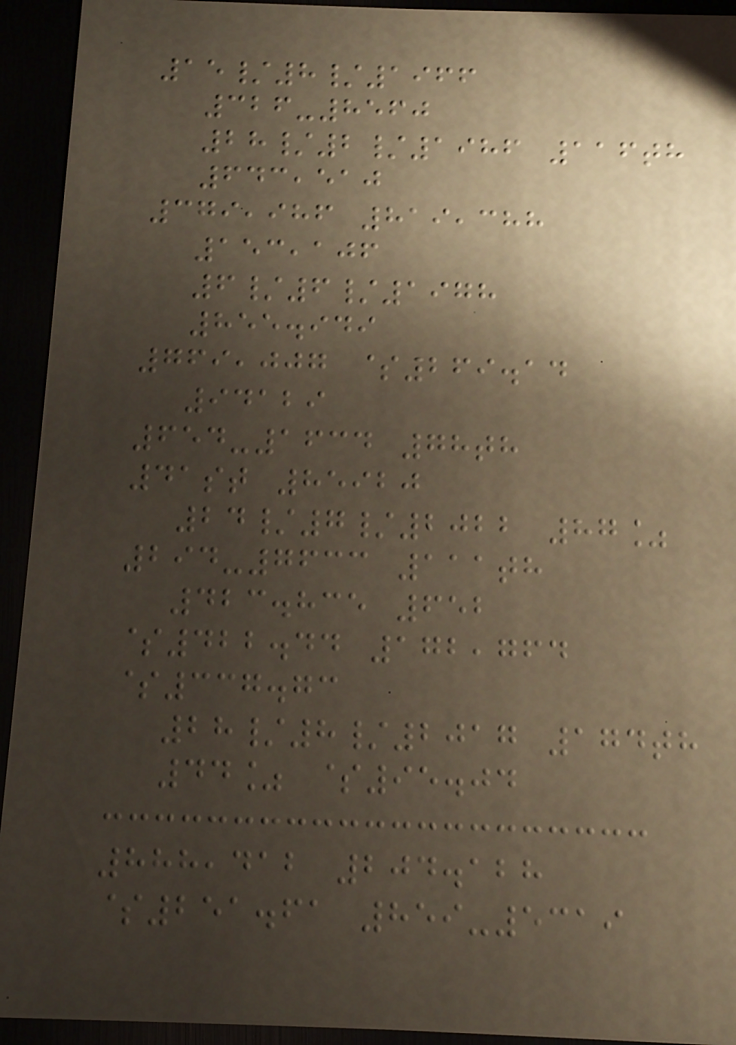15/8/1966
326-8560
28/2/1986 116th
643,510
379,986 819,388
153,106
6/6/1978
855.949
769,007 $269.14
94129
654-1634 78th
41st 85920
24/7/2022 87%
294-7633 111th
423.835 652
$422.44 172,764
$337.73
28/8/2017 174th
44% $95.04
888,412 204.128
$251.61 859-5319
